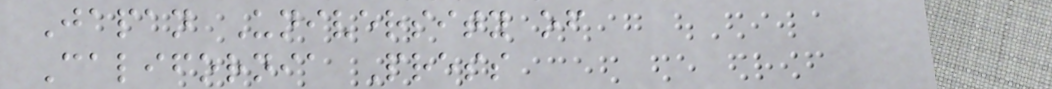Japan University of
California Press
